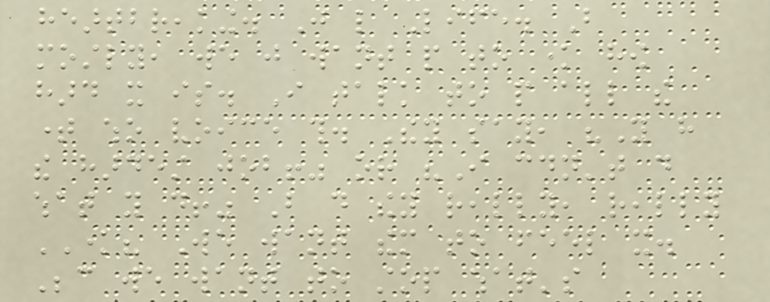heartbreaking. Just like Life. But
mostly, we just want people to know how
hard it is. I talk to people all the
time who voice this. They say, "You have
the hardest job!" or "I couldn't do
what you do!" But do they really, really
KNOW? We want them to feel it.
Because we want to stop what's
